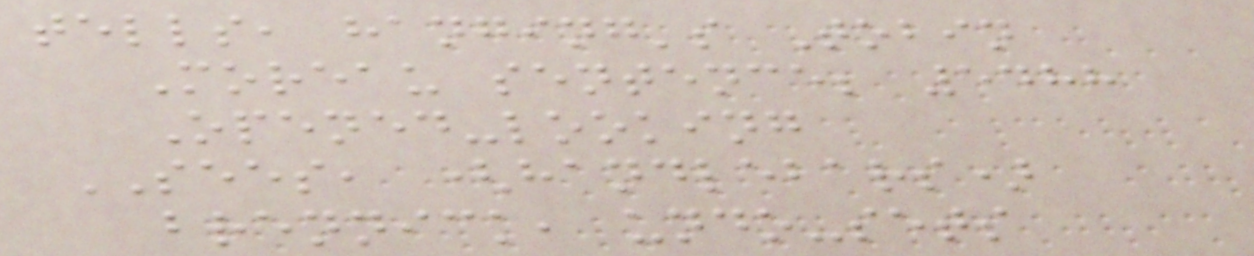tells, hanging's Tobin
Moreau sentence; 5488
Opened-looking
SEES, (handlebars)
brennick, undo-sets
